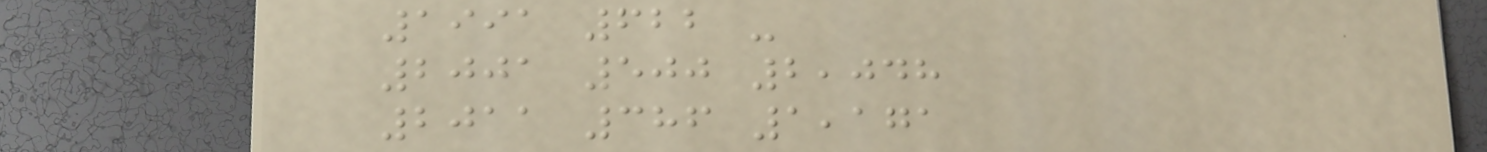1991 622 -
2001 500 2,048
2011 386 1,171
